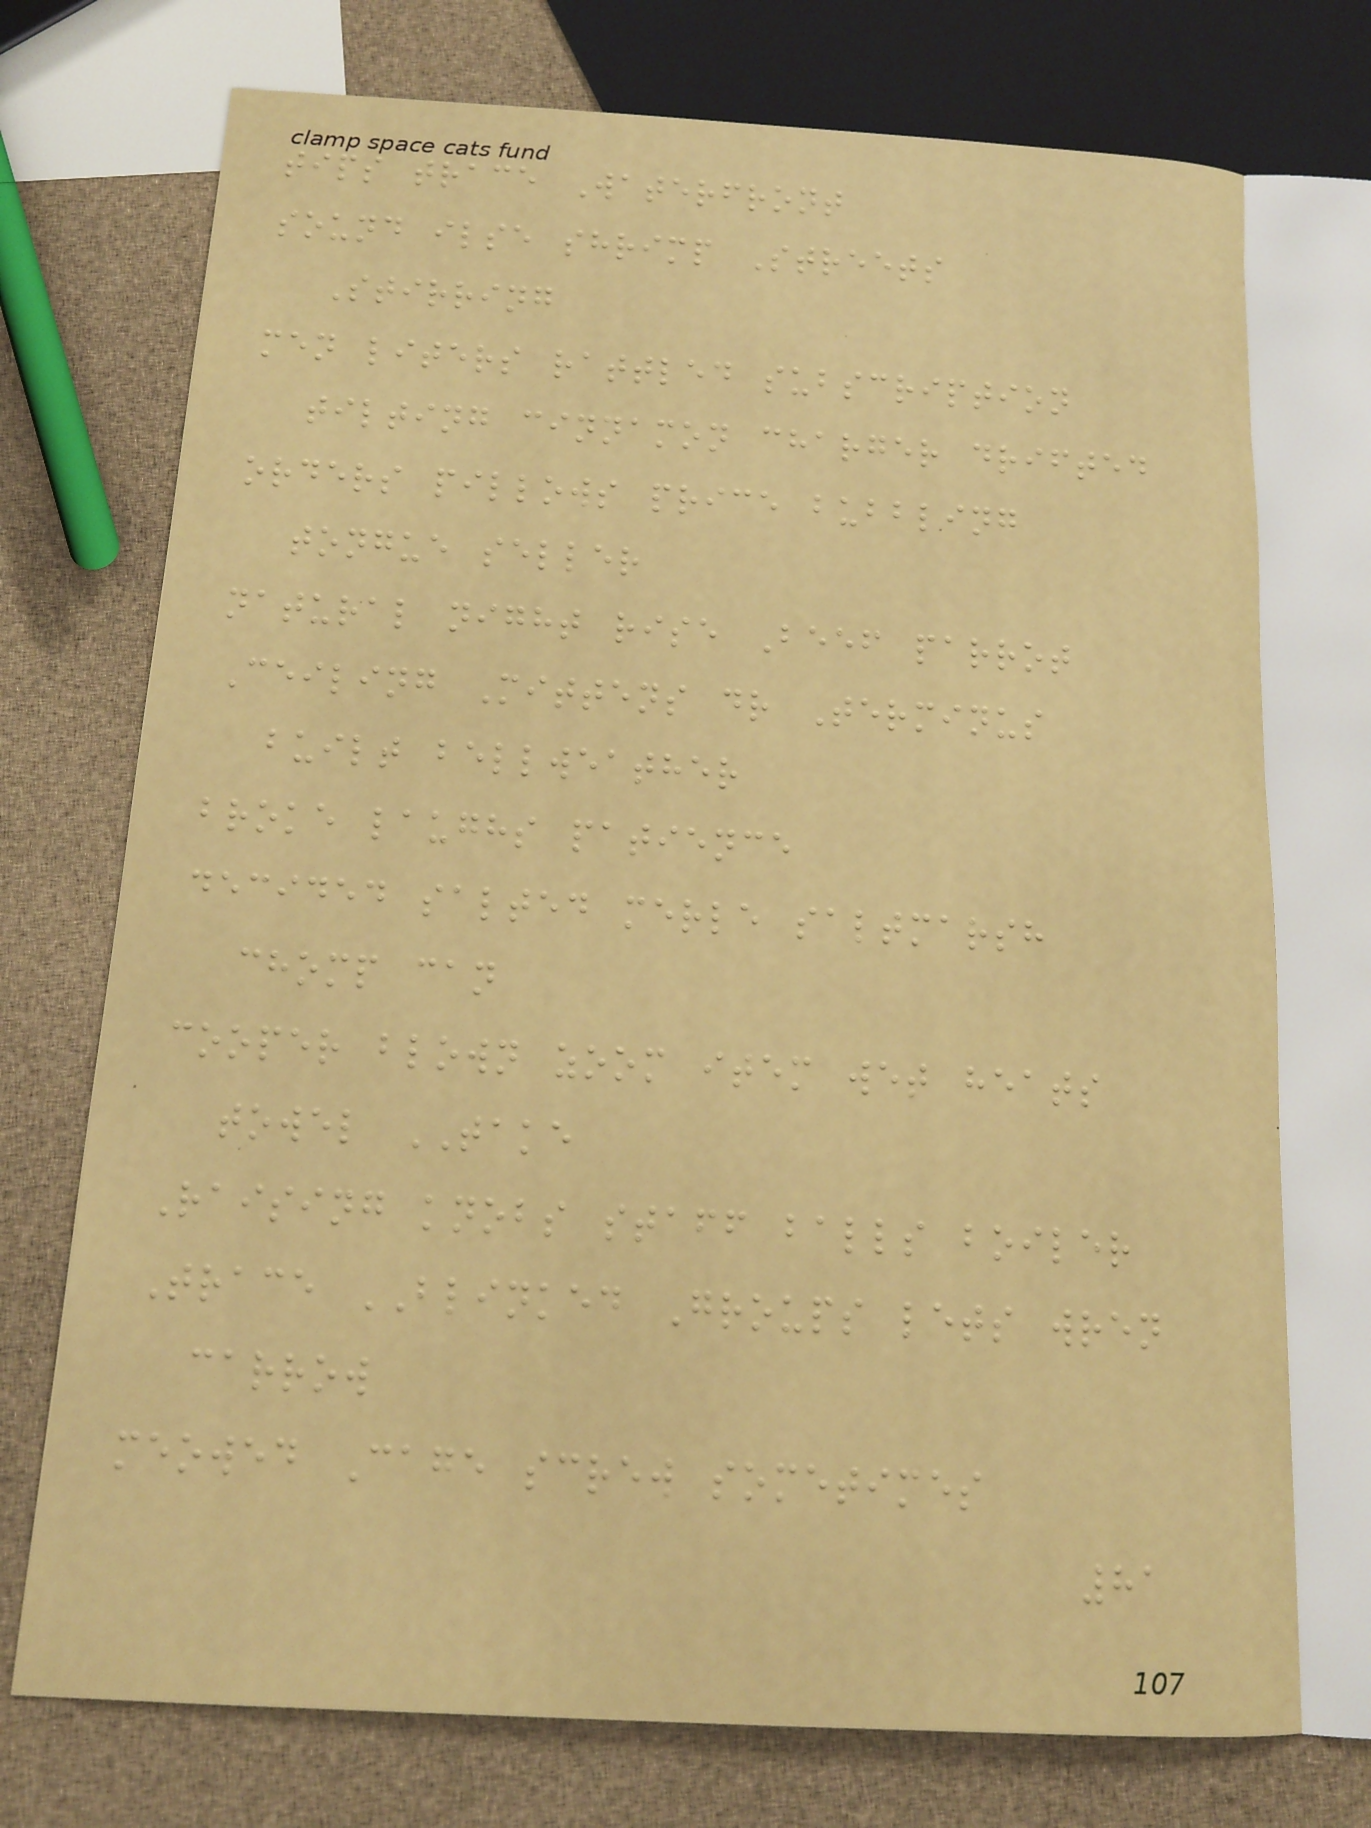tips trace Waterfront
sound ilse shrimp Streets
Stirring
men liters rattled subscription
tilting cinnamon charger drifted
orders pillows price bubbling
tongue seller
natural night rise Beef parrot
Ceiling Mittens dr Terminus
built bellweather
broke laughs patience
decided salted merle saltmarsh
chomp can
cooper blown zoom item wet heats
towel TAKE
Raising knobs staff balls boiler
Trace BLINKED Groups lets wren
carrow
meowed Cage screw sometimes
81
